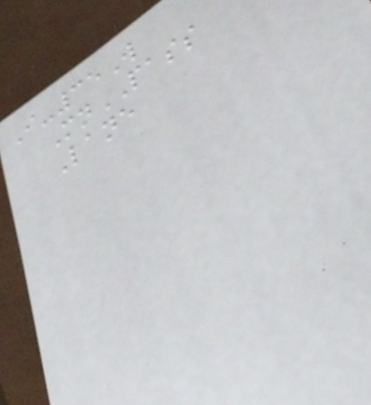I-35W
MnPASS
Lane
